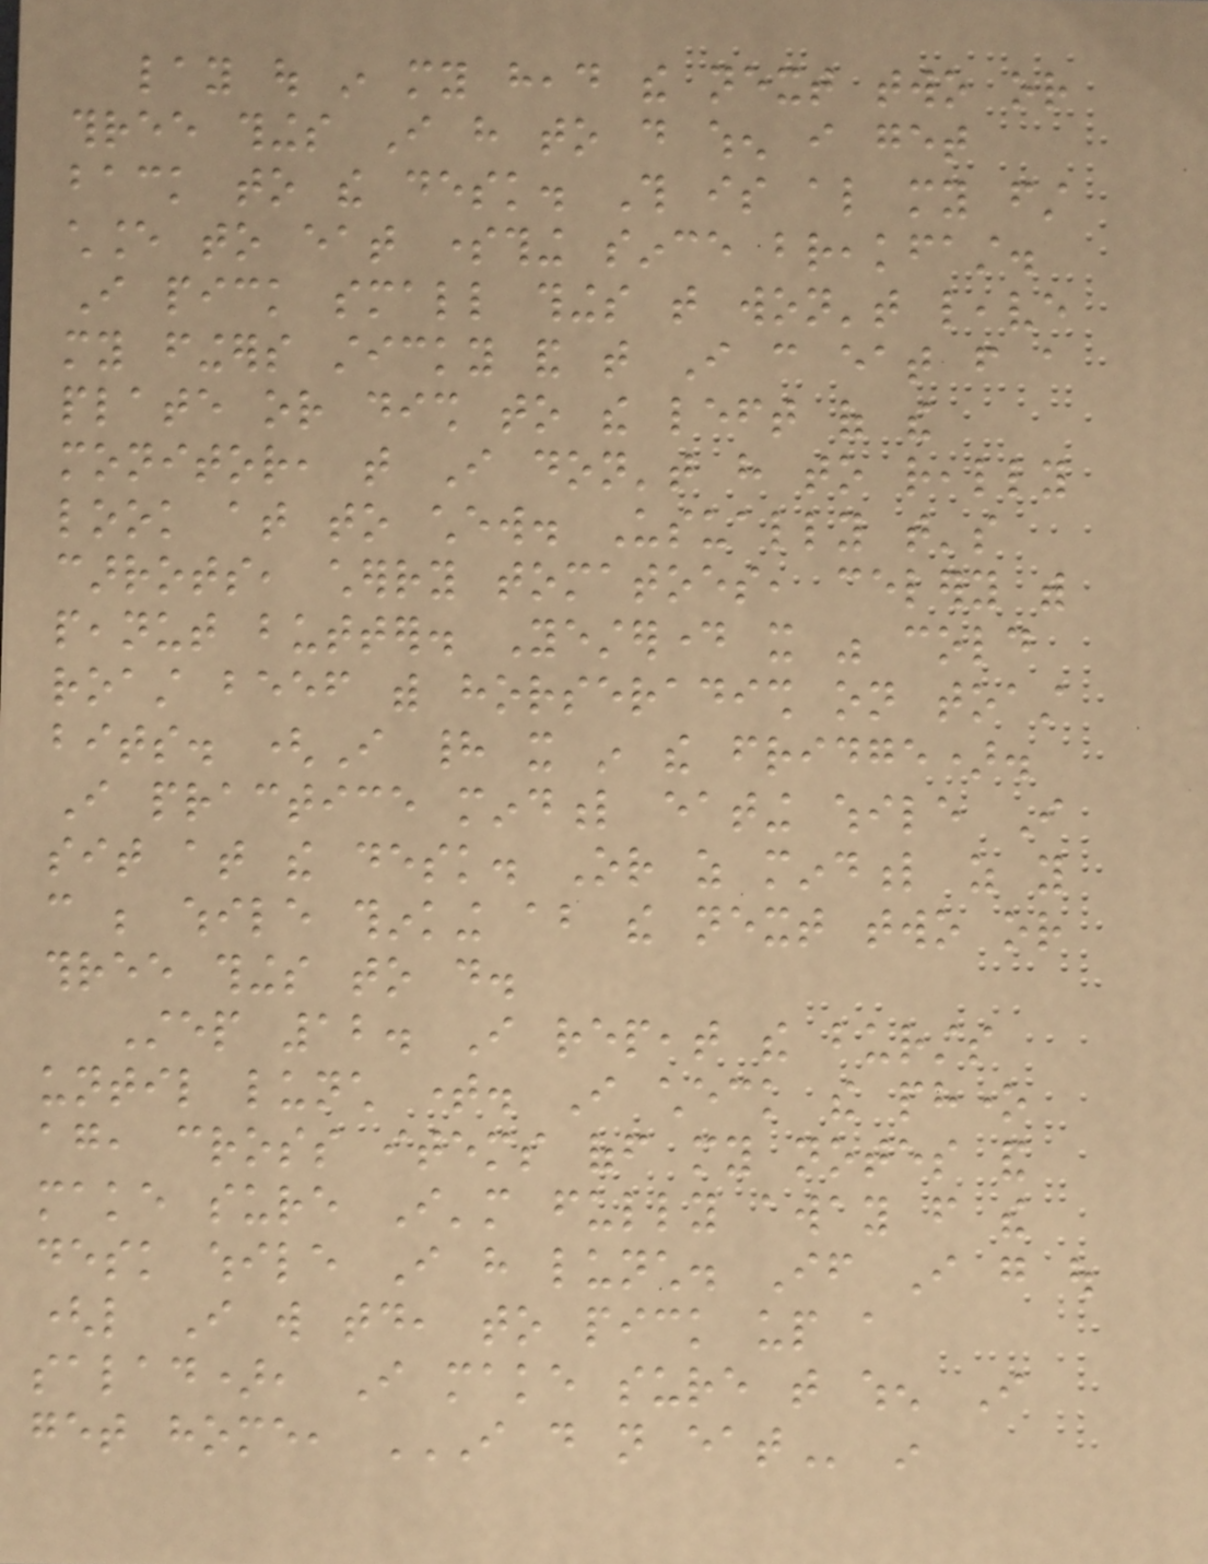lay out in my head the next two or
three things I have to do when i get
back to the desk. This is also my first
chance to eat something since breakfast.
I pick small things that won't leave
my fingers sticky and that I can eat from a
plate or dish to the left of the
monitor, that I don't have to really
look at to chew. Usually that's
carrots, cherry tomatoes, celery with
peanut butter. Yesterday it was cold
roast beef with horseradish on toast
bits. (I had it in the fridge).
I practice mindful eating while I
sit at the desk. Or as mindful as you
can be while thinking about the next two or
three things to do.
Step 12. I repeat the bursts
until lunch time. I check the phone
again, cross items off my notes and
make sure I'm fully away from the
desk while I have lunch. If I go out
(like I will today, to pick up a
salad), I make sure that when I
get home, I DO NOT EAT in
